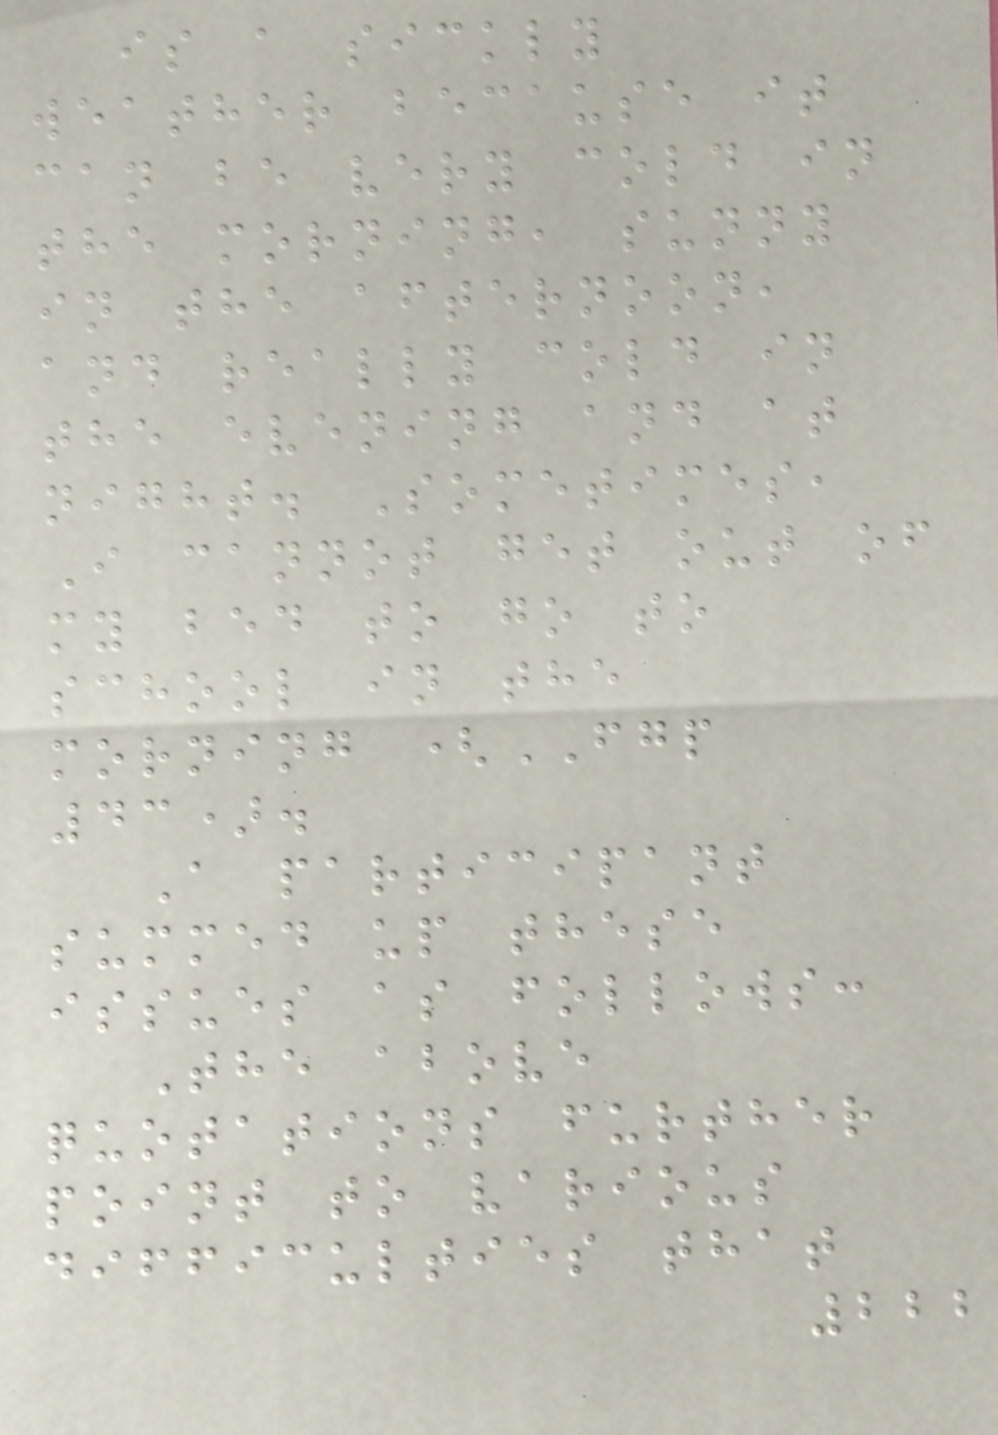is a sickly
weather because it
can be very cold in
the morning, sunny
in the afternoon,
and really cold in
the evening and at
night. Sometimes,
I cannot get out of
my bed to go to
school in the
morning (FGP
43).
A participant
summed up these
issues as follows:
The above
quotations further
point to various
difficulties that
222
